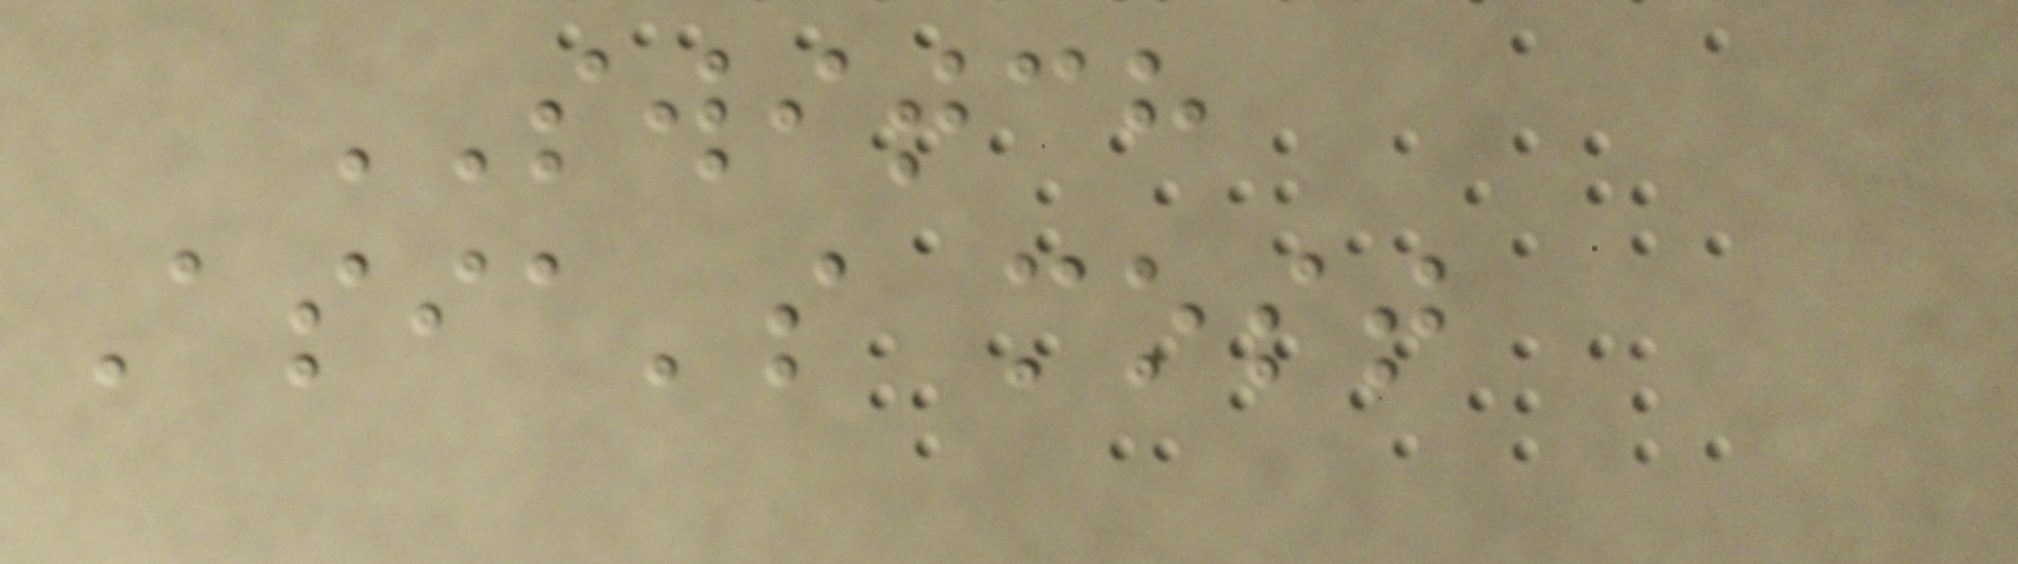SWITCH
Asia's most
